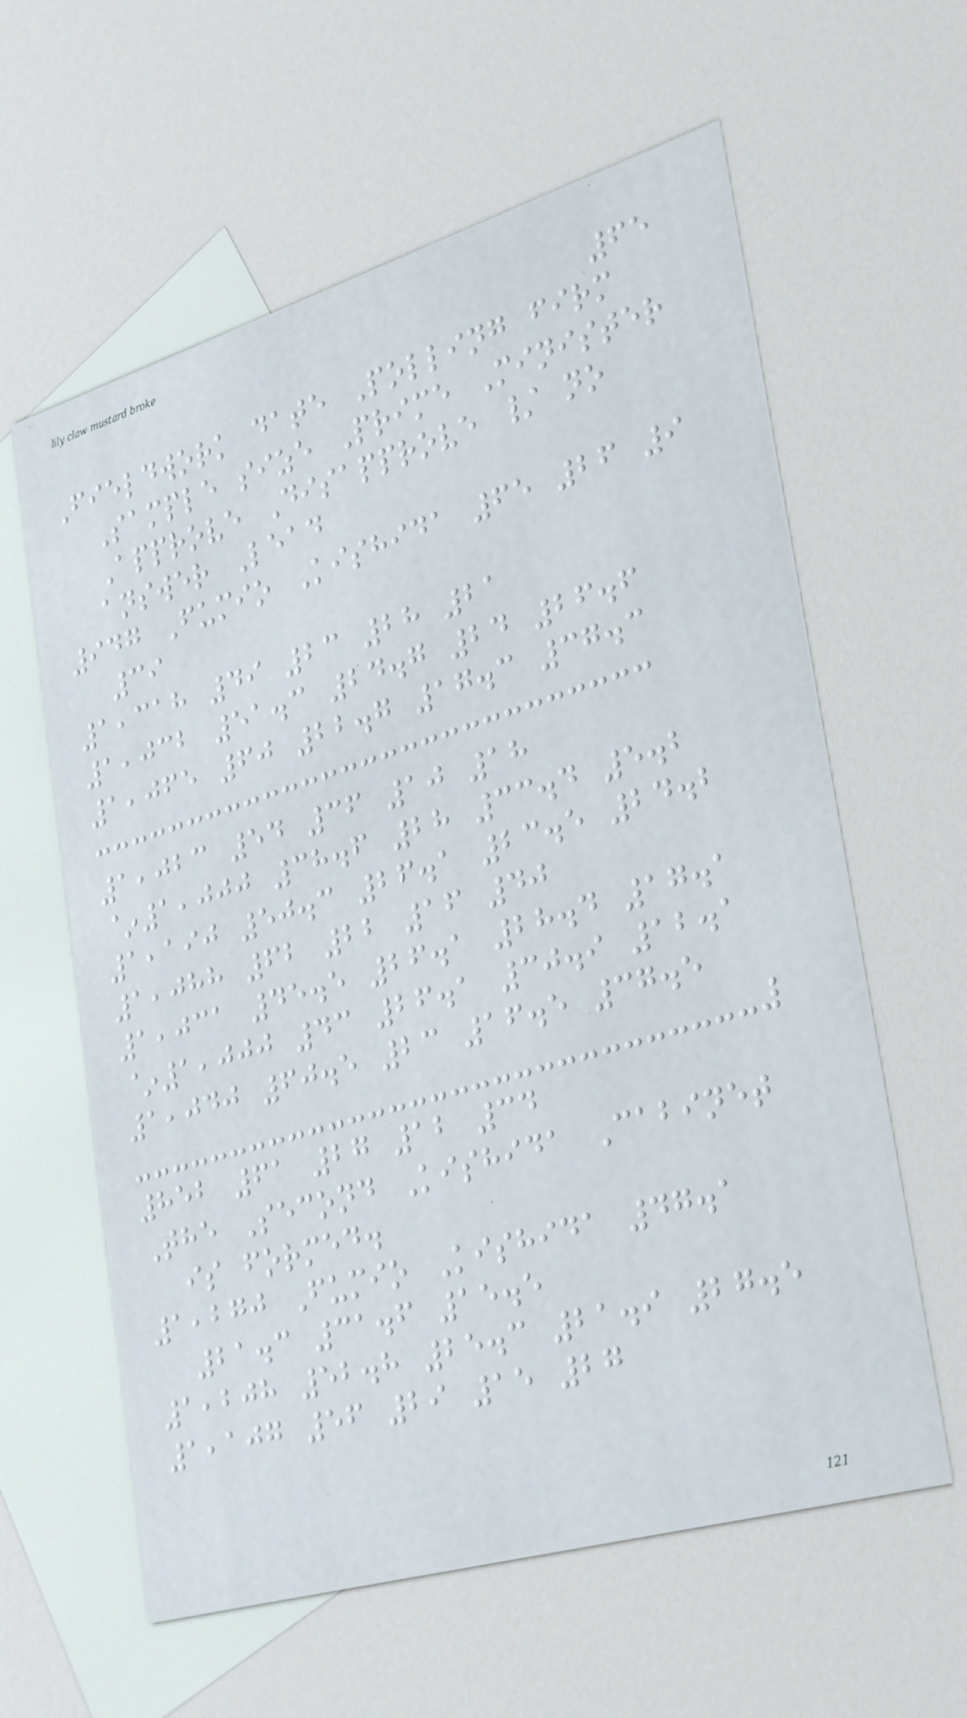65
Fieldwork date Polling firm
Sample size Prime Minister
Approve Disapprove / no
answer Lead
947 Fumio Kishida 65 26 9
39
1,318 49 23 28 21
1,032 51.3 24.7 24 26.6
1,065 60 22.7 17.3 37.3
1,023 54 36 10 18
~1,000 38.6 28 33.4 5.2
1,190 50.3 26.1 23.5 24.2
1,088 62 22 16 40
1,031 45.5 26.1 28.4 17.1
~1,000 43 26.1 30.9 12.1
1,040 60.5 23 16.5 37.5
852 61 27 12 34
The Second Kishida Cabinet
is formed.
1,270 Fumio Kishida 47.1
21.3 31.6 15.5
1,208 52.8 25.3 21.9 27.5
1,107 56 29 15 27
